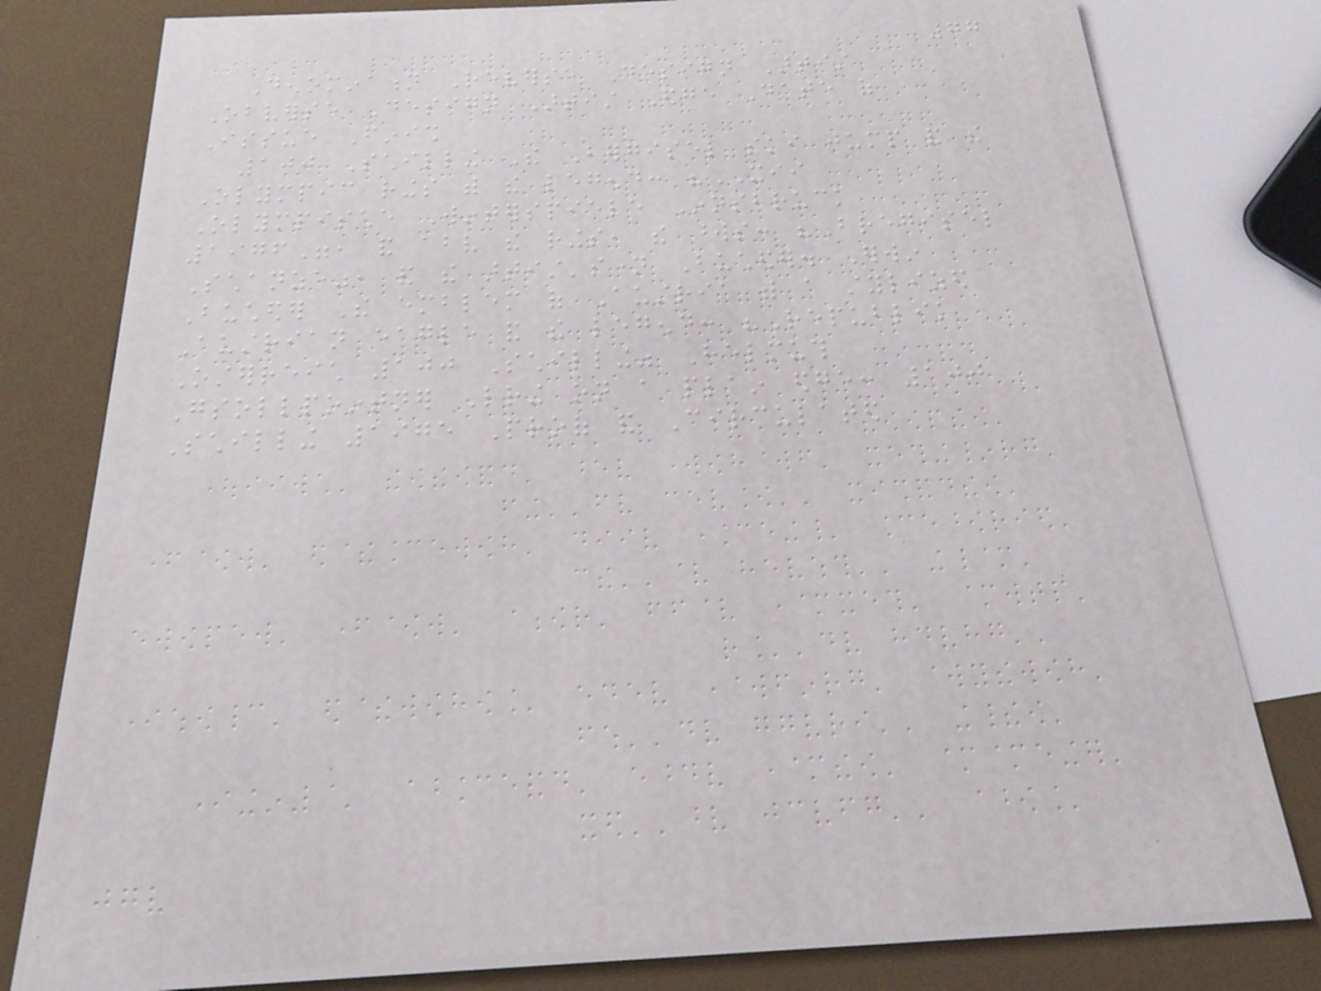77
Denomination Reverse Design Artist
Obverse Design Artist Edge Date of
Issue Finish
100 Schilling The Bergisel ski jump and the
Olympic rings with the legend: "XII
Olympische Winterspiele Innsbruck
1976", and above the rings, the words: "Bregisel
Schanze", and the artist'sname Bucheder. Erwin
Bucheder The emblem of Austria with a stylized
Austrian eagle and the legend: "Republik
Osterreich 100 Schilling" Helmuth
Gsollpointner Lettering on a plain edge: 100
Schilling 1975 Proof and Circulated
